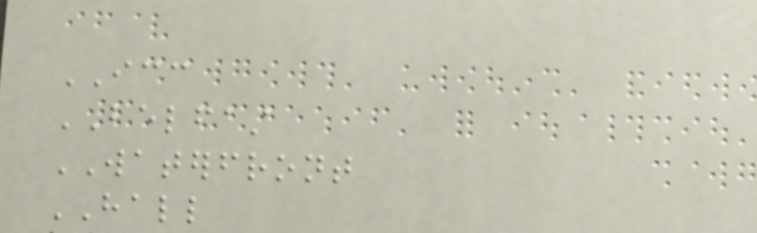ICC
BELFAST
WATERFRONT
HALL
